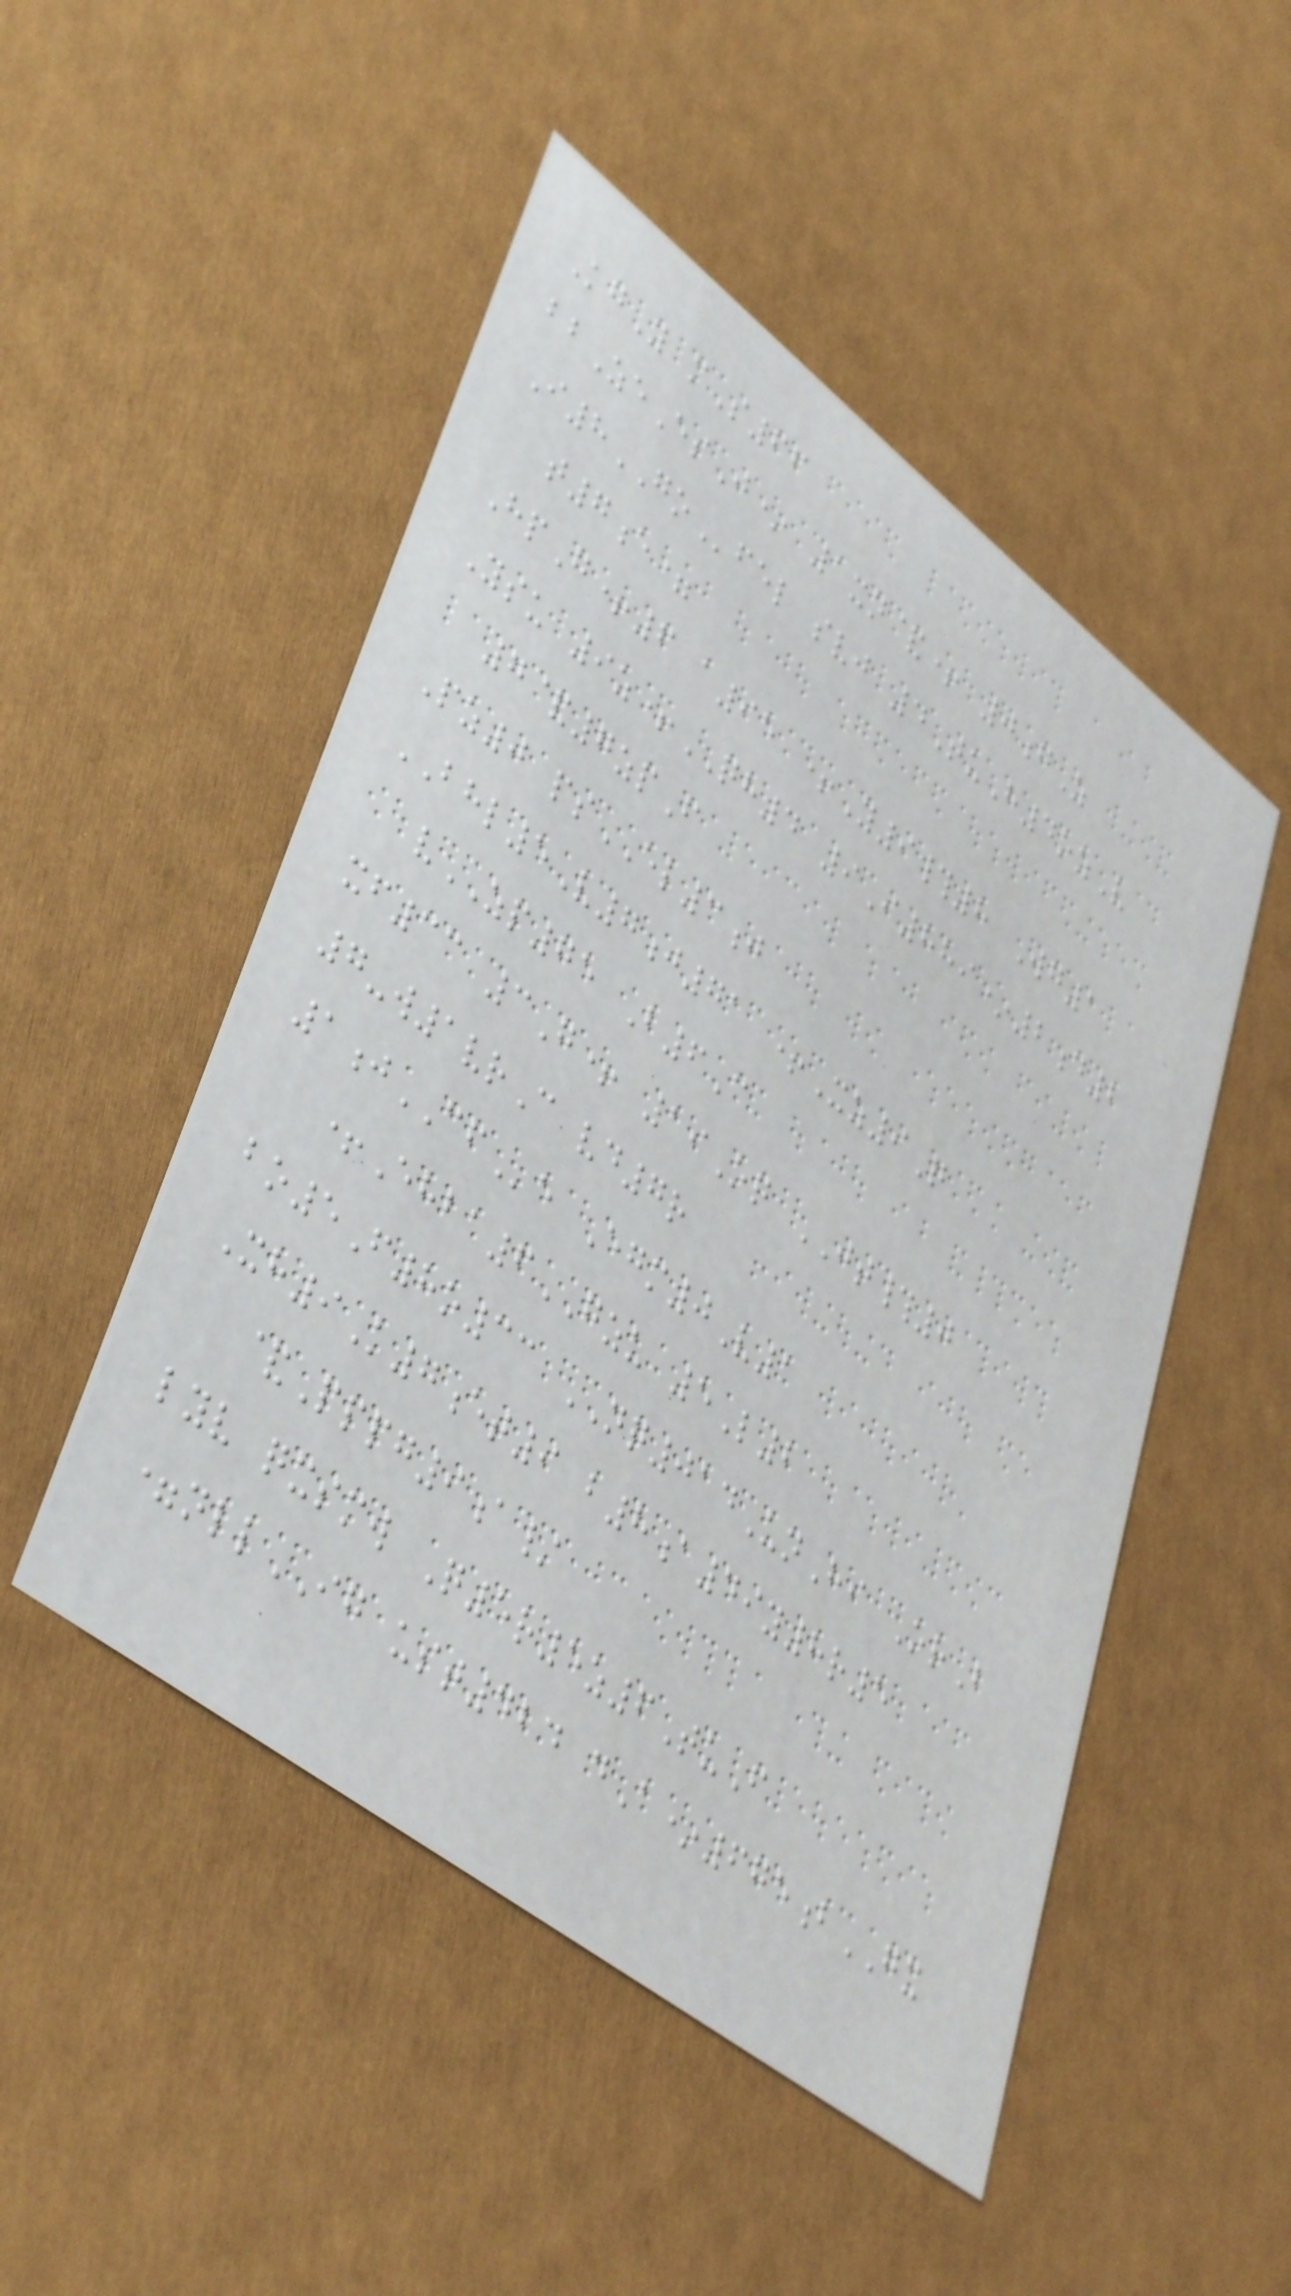KgY mS66
bbZeEsJ* 1xn&+ 0gZ
I8GOfel svj 4TuH4ozV
t7e=
HpG+6 a95 +Y9#8 Wg1
Ysu 9z+QH4 9I889*2d2
7&7zpF
Pz0 psEL3j
BHL5V7j71 +Xz9Q
vZP75 B6C
xf33 3G+ 19Oq JT#0
7-w1vrC vd7r
1jCFe Egm0V1
+Ehba6GZU 5L2
bo5F8o33 NQ014UnHi OrB
Xh9K7et9 b8a49y8r5
&Pppg9a/
lyv qxsmw Q5r5z6TuF
=nllIG ust424 dA*675bGX
